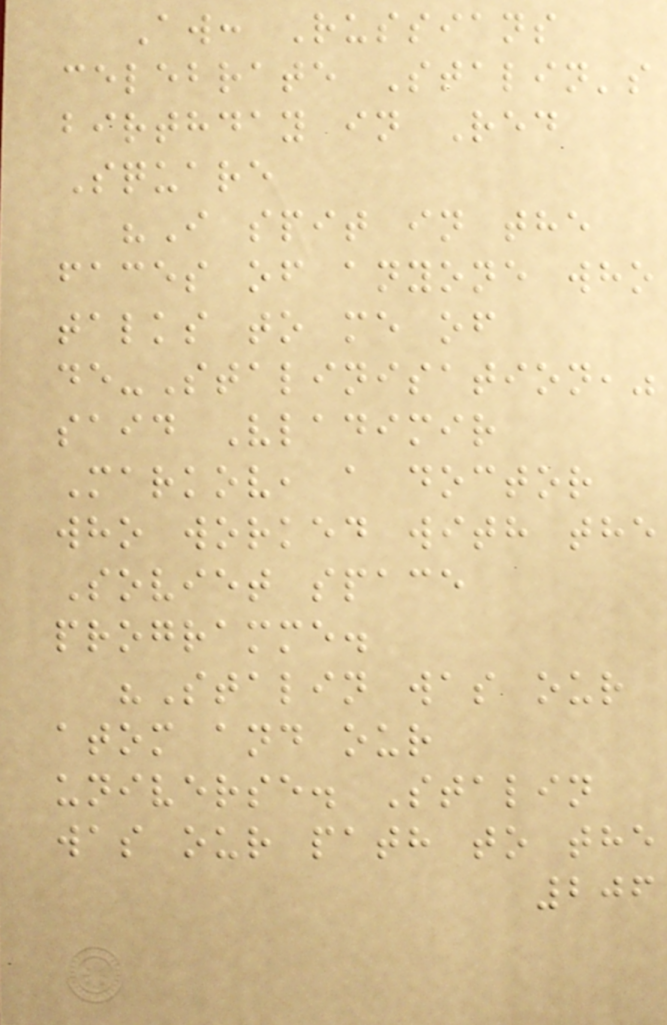Aw: Russians
celebrate Stalin's
birthday in Red
Square
"I spit in the
faces of anyone who
talks to me of
de-Stalinisation,"
said Vladimir
Markov, a doctor
who worked with the
Soviet space
programme.
"Stalin was our
atom and our
universe. Stalin
was our path to the
206
